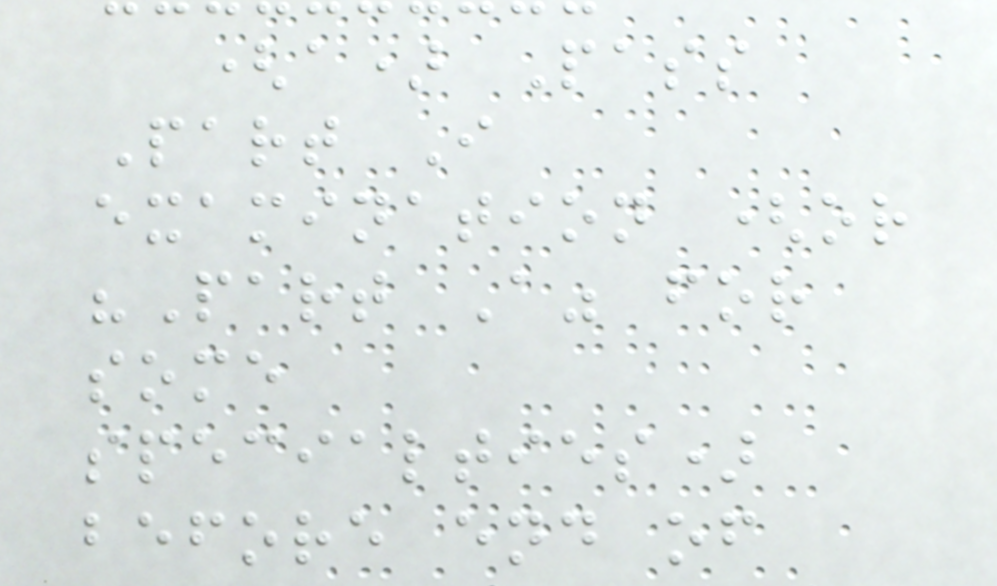(a) Pass
Part I
examination (or
"Part A" for
some
specialties)
before end of
